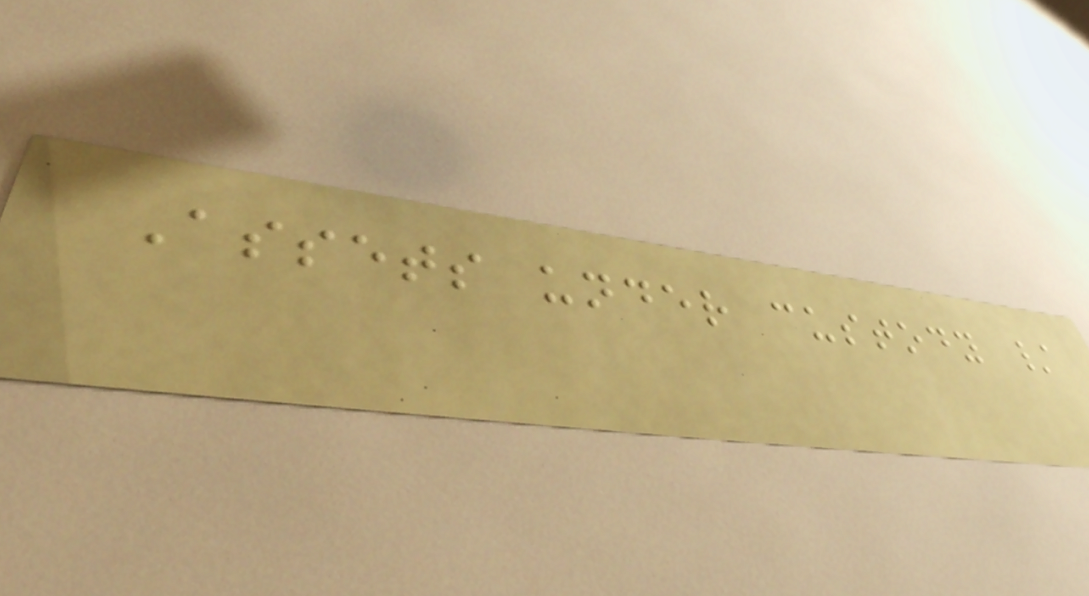Assets under custody /
